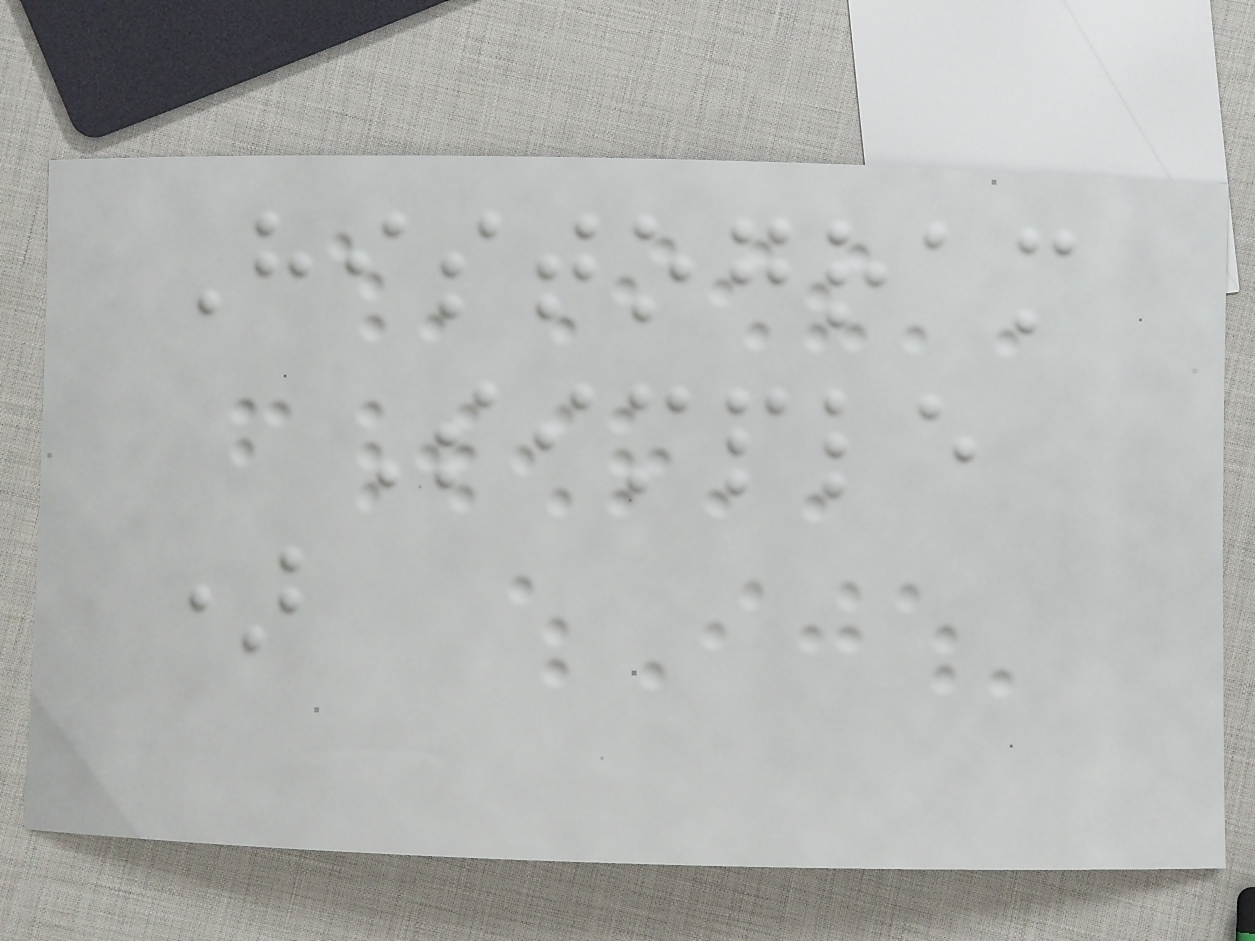Histogram
Simple
)
